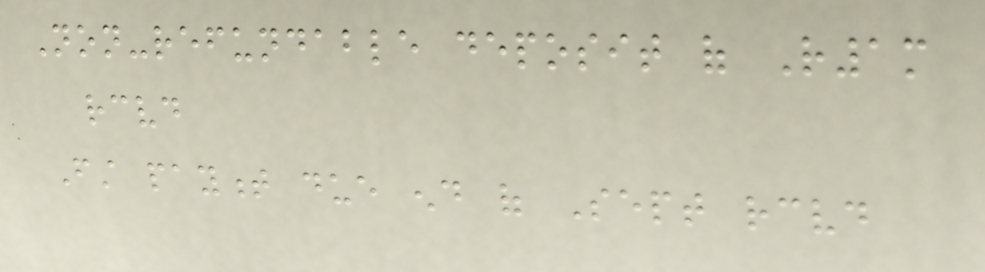Non-refundable deposit of R1m
received
First payment due end of Sept received
